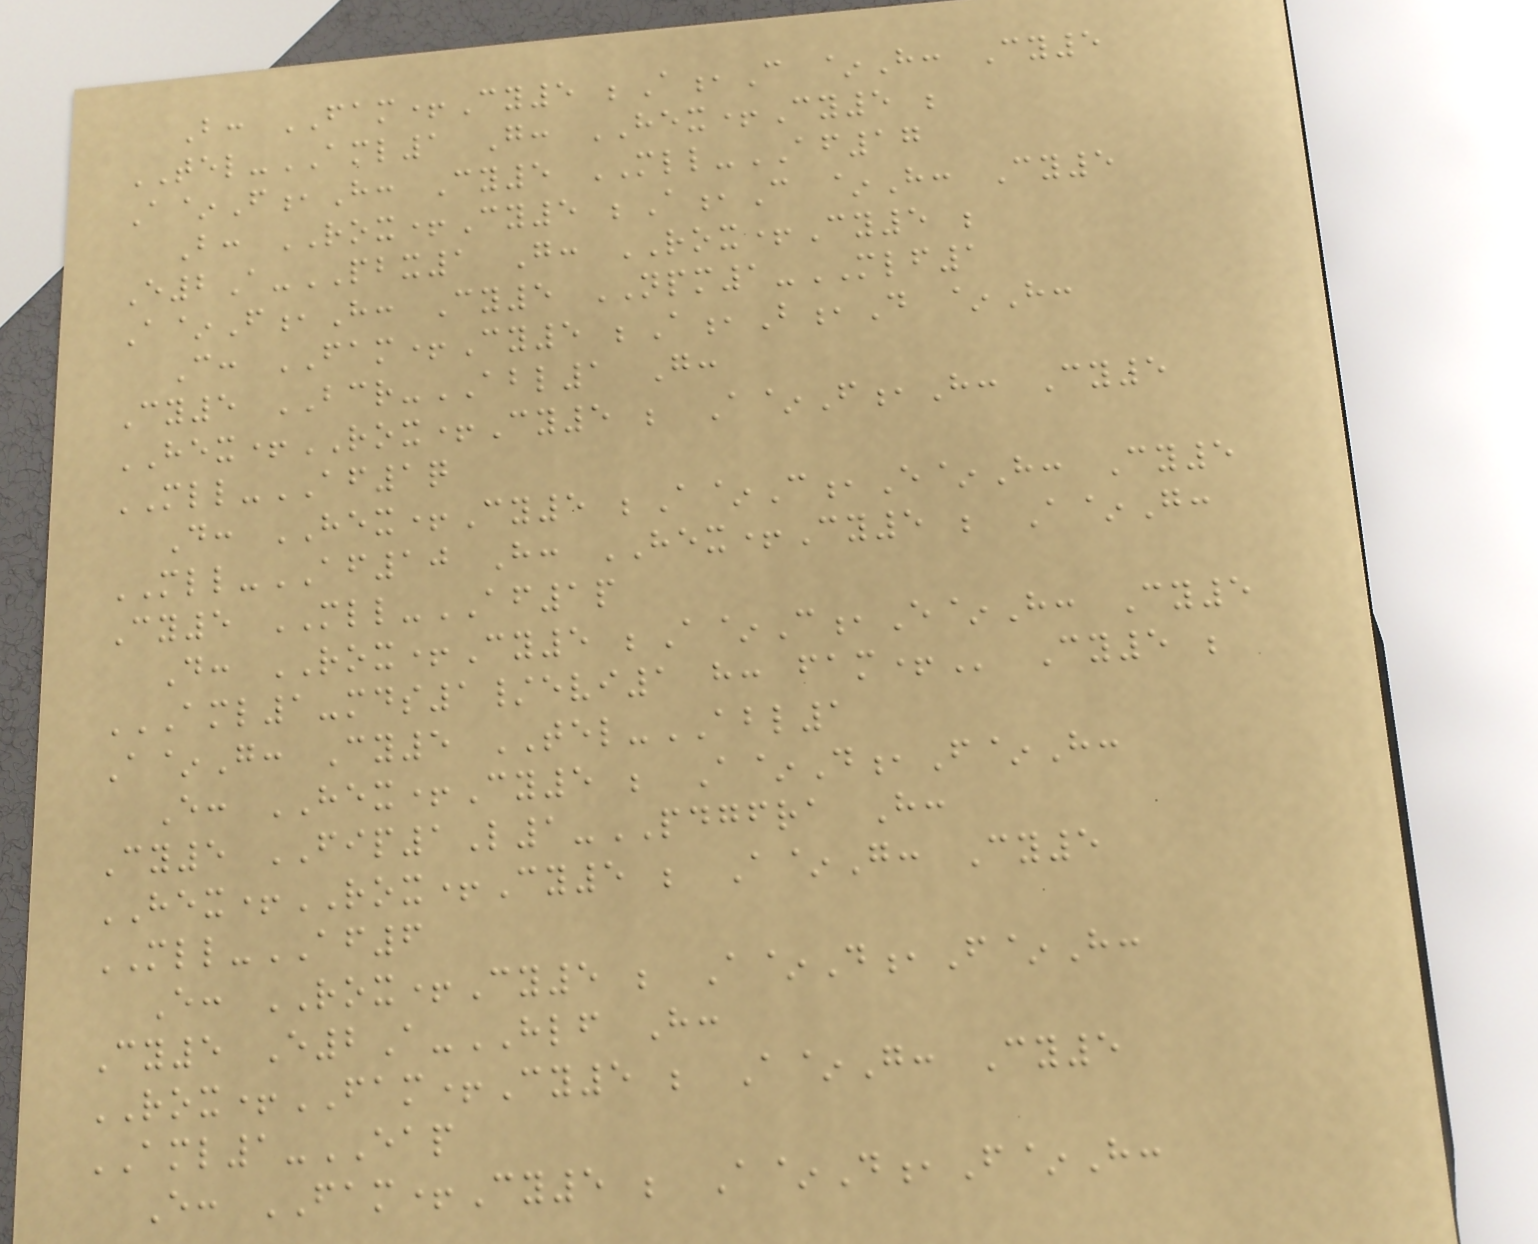B: FAM+Cy5 ;A,C ~H: Cy5
TEL-AML1 G: HEX+Cy5 ;
A~F,H: Cy5 MLL-AF17
B: ROX+Cy5 ;A,C ~H: Cy5
E2A-PBX1 G: ROX+Cy5 ;
A~F,H: Cy5 NPM1-MLF1
C: FAM+Cy5 ;A,B,D ~H:
Cy5 BCR-ABL1 G:
HEX+ROX+Cy5 ; A~F,H: Cy5
MLL-AF1q
D: HEX+Cy5 ;A~C,E~H: Cy5
MLL-AF10 H: HEX+Cy5 ; A~G:
Cy5 MLL-AF1p
D: ROX+Cy5 ;A~C,E~H: Cy5
AML1-MDS1/EVI1 H: FAM+ Cy5 ;
A~G: Cy5 TEL-ABL1
E: HEX+Cy5 ; A~D,F~H:
Cy5 FIP1L1-PDGFRA H:
HEX+ROX+Cy5 ; A~G: Cy5
MLL-AF6
E: ROX+Cy5 ; A~D,F~H:
Cy5 E2A-HLF H:
ROX+FAM+Cy5 ; A~G: Cy5
AML1-EAP
E: FAM+Cy5 ; A~D,F~H:
